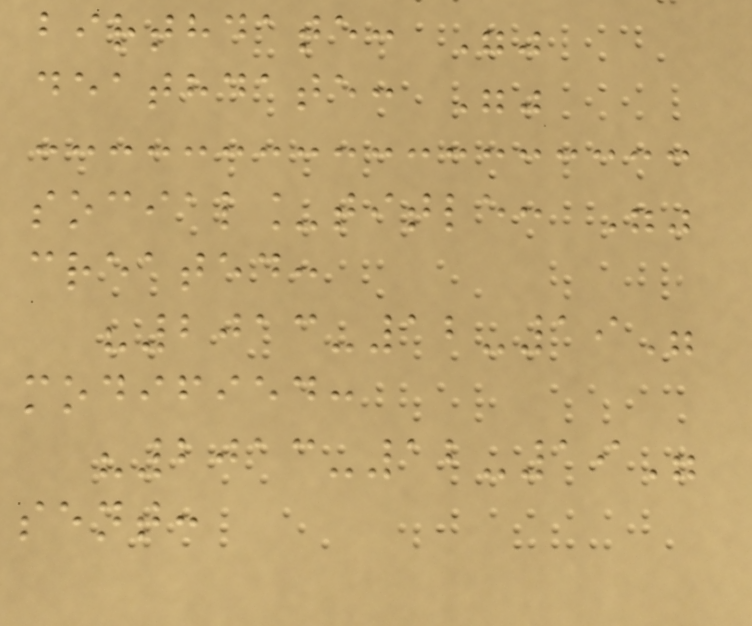birthdate: ""
deathdate: ""
social_title: ""
created:
"2013-12-19"
modified:
"2013-12-19"
sent:
